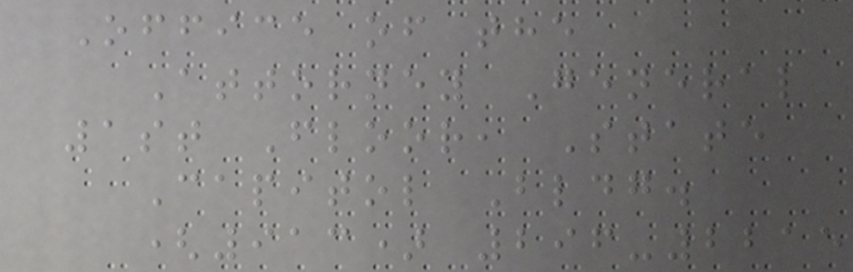Office of the
Attorney General
1st Floor, State
Capitol Bldg.
(913) 296-2215
